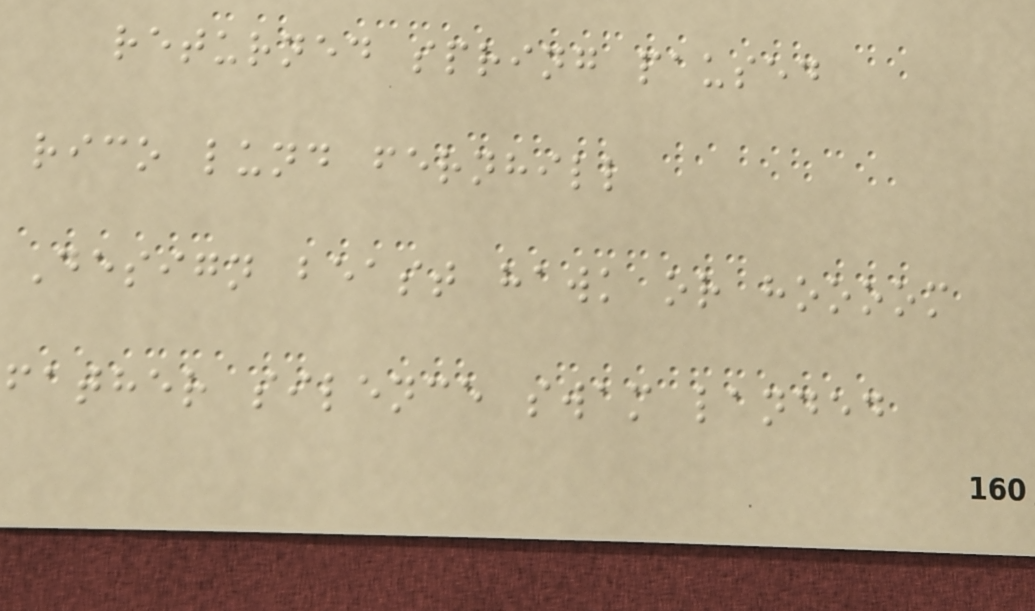returned spring paused
rico lund fernhill
Design beast hawk or hoooom
father silence swam landed
